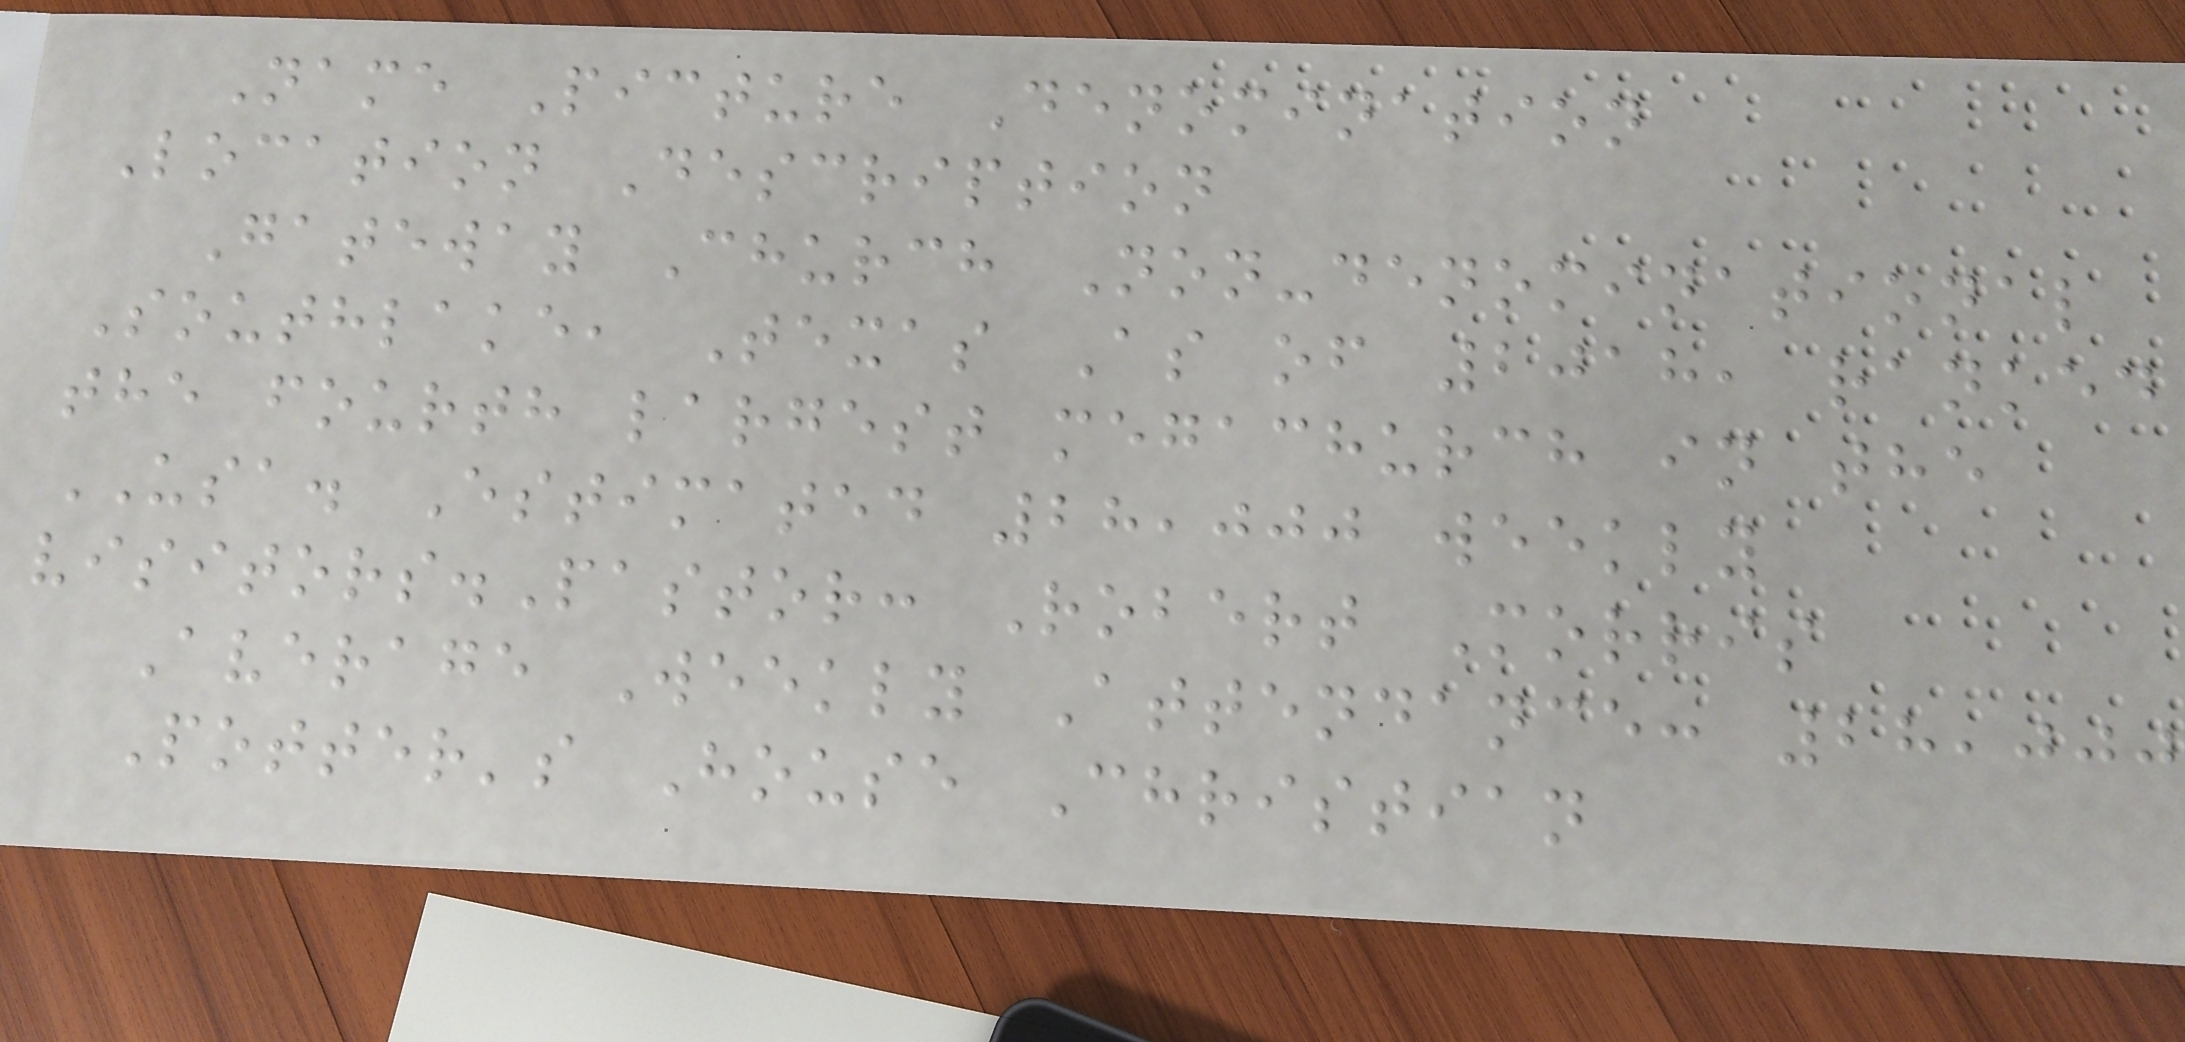Name Picture Denomination
Location Description
Gateway Church Non-denominational
Southlake, Texas As of 2018, ranked
the fourth largest megachurch in the
USA. Estimated 28,000 weekly
visitors.Pastor: Robert Morris
Average Weekly Attendance: 28,000
Potter's House Christian
